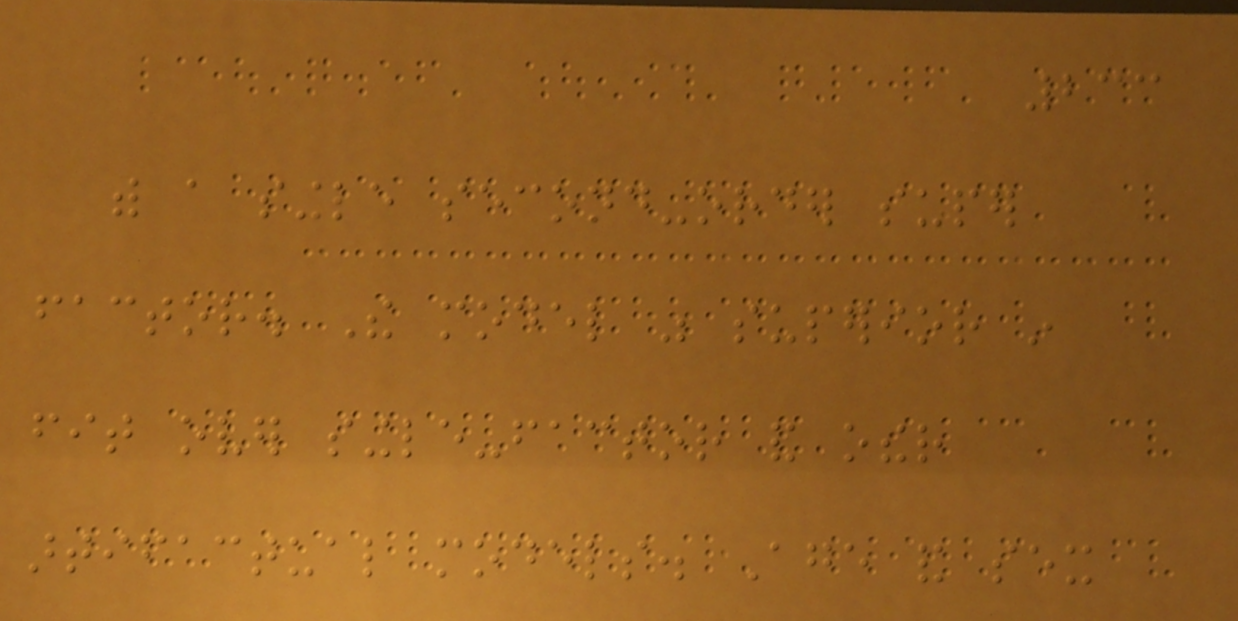233
with a single second-order super
factor. The model was superior in
fit over single-factor and other
artifactual models. Age and sex
